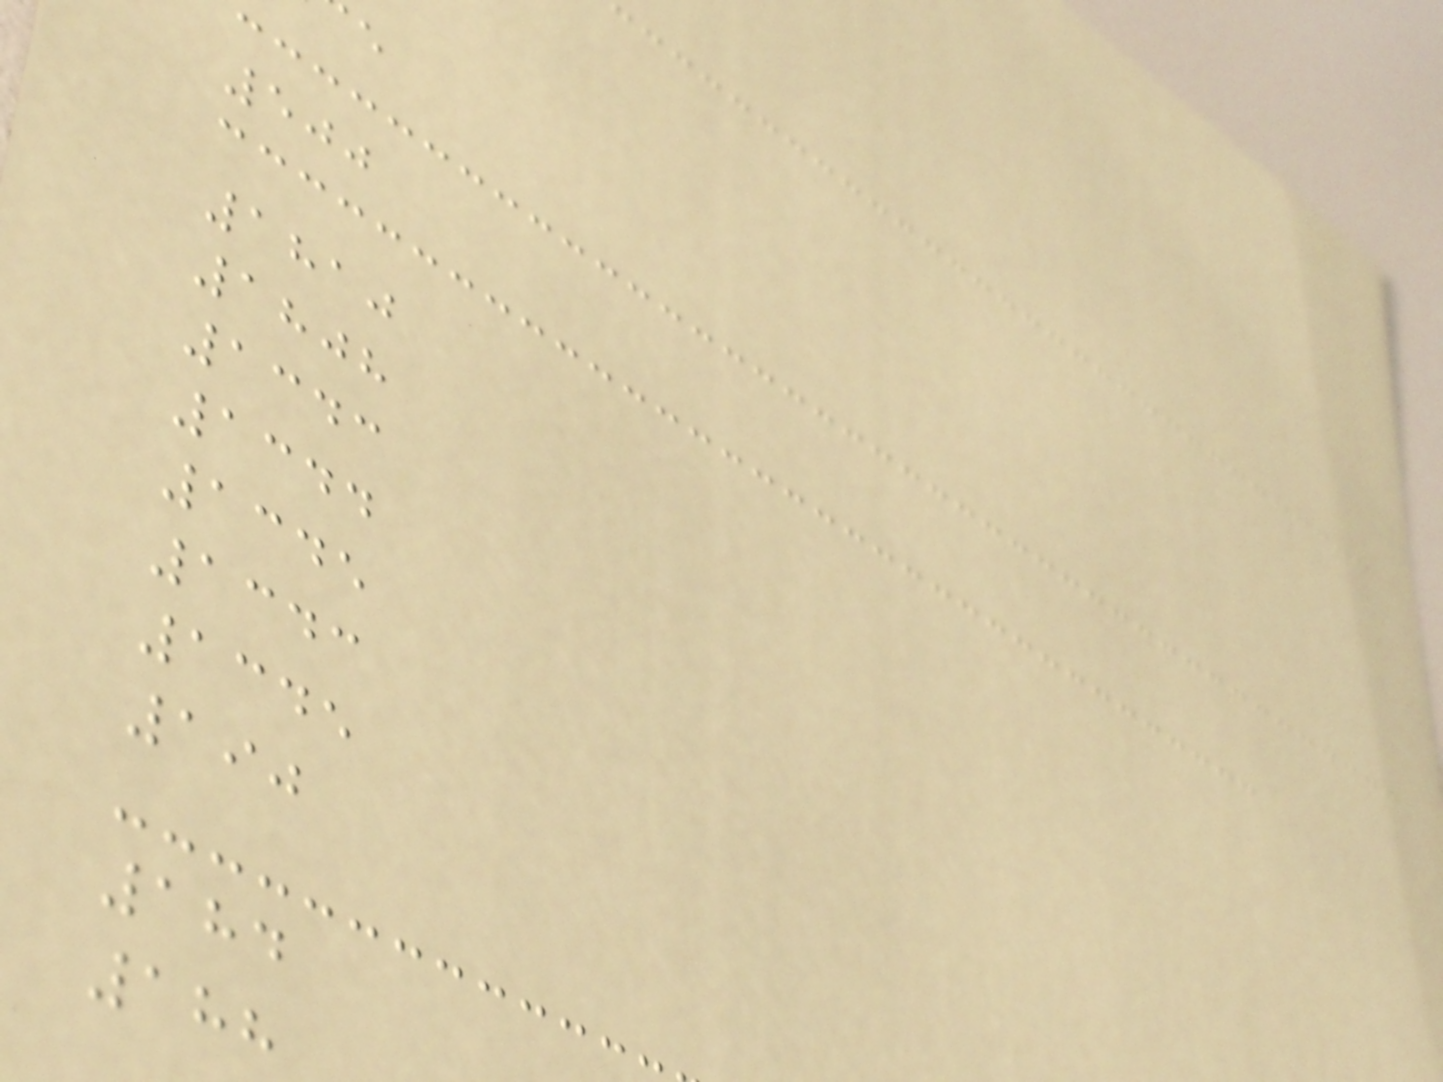500
1810
1808
1343
1344
1345
1343
1345
190
184
188
